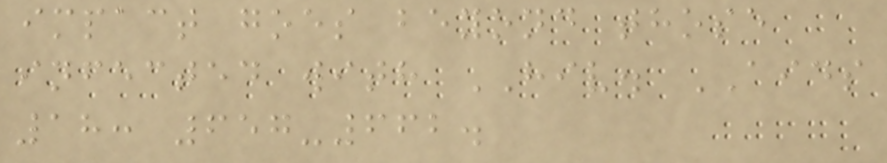impact goes beyond those
infected with HIV. AIDS
18: 657-662.
